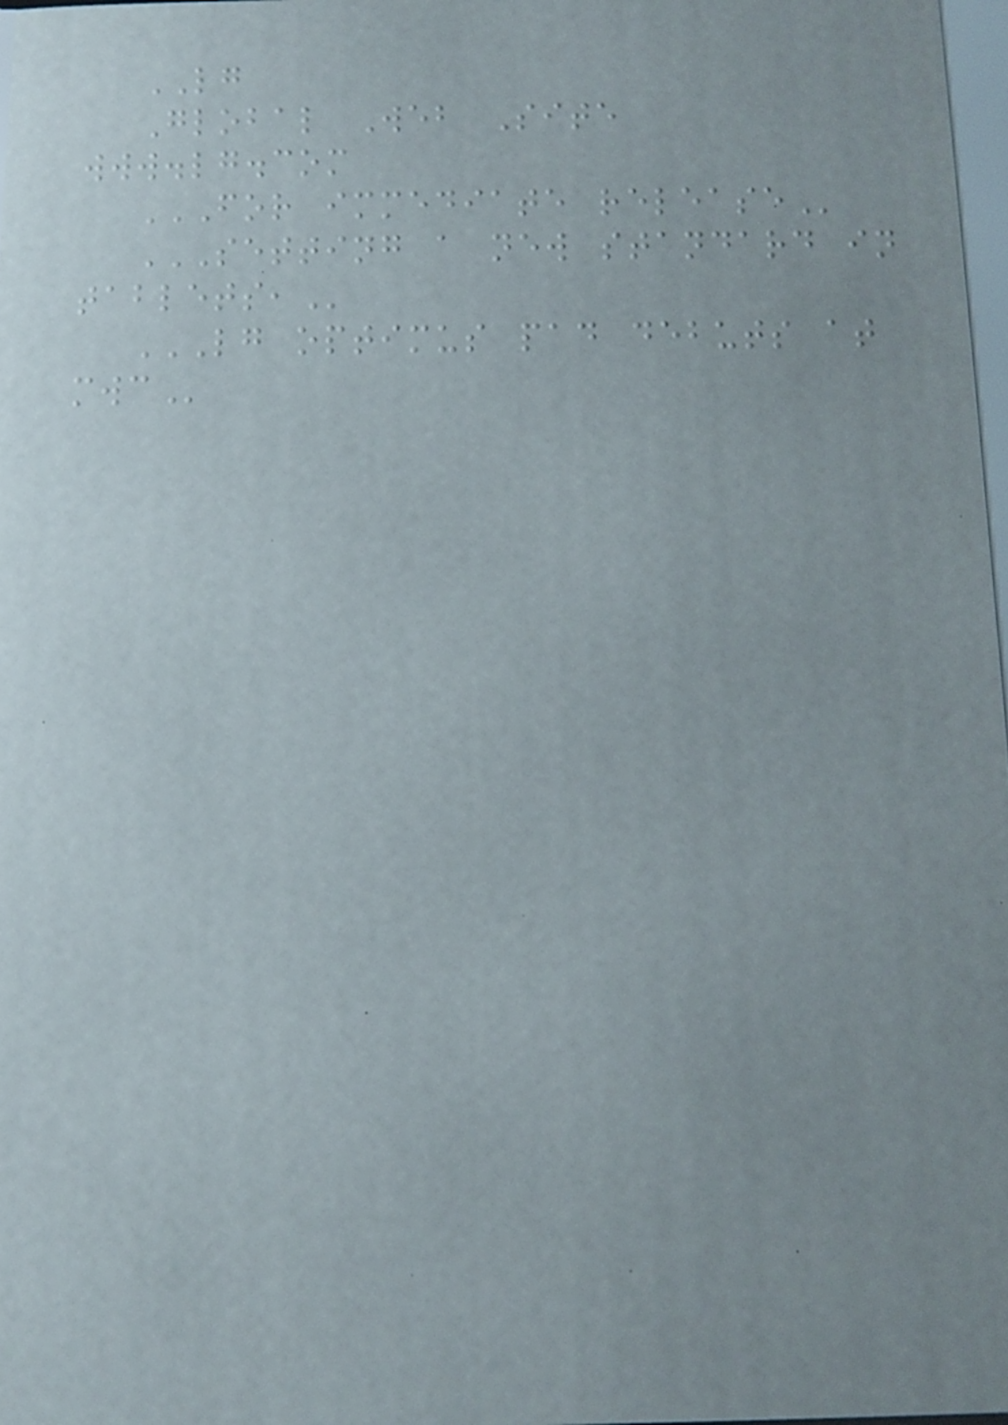LG
Global Web Site
www.lg.com
FOR IMMEDIATE RELEASE
SETTING A NEW STANDARD IN
TABLETS,
LG OPTIMUS PAD DEBUTS AT
MWC
